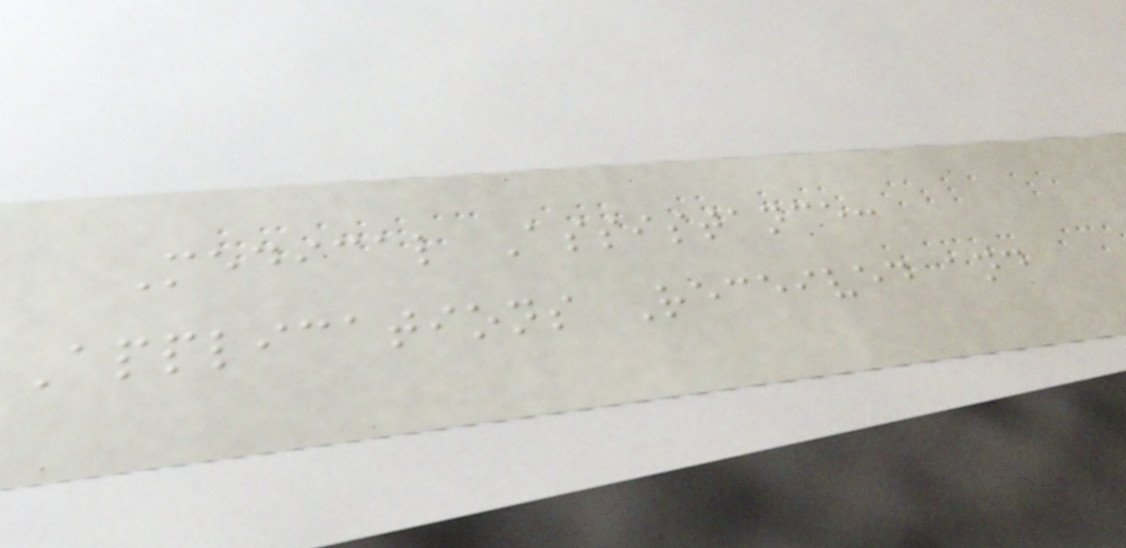Medical Assistance:
Applications Received and
